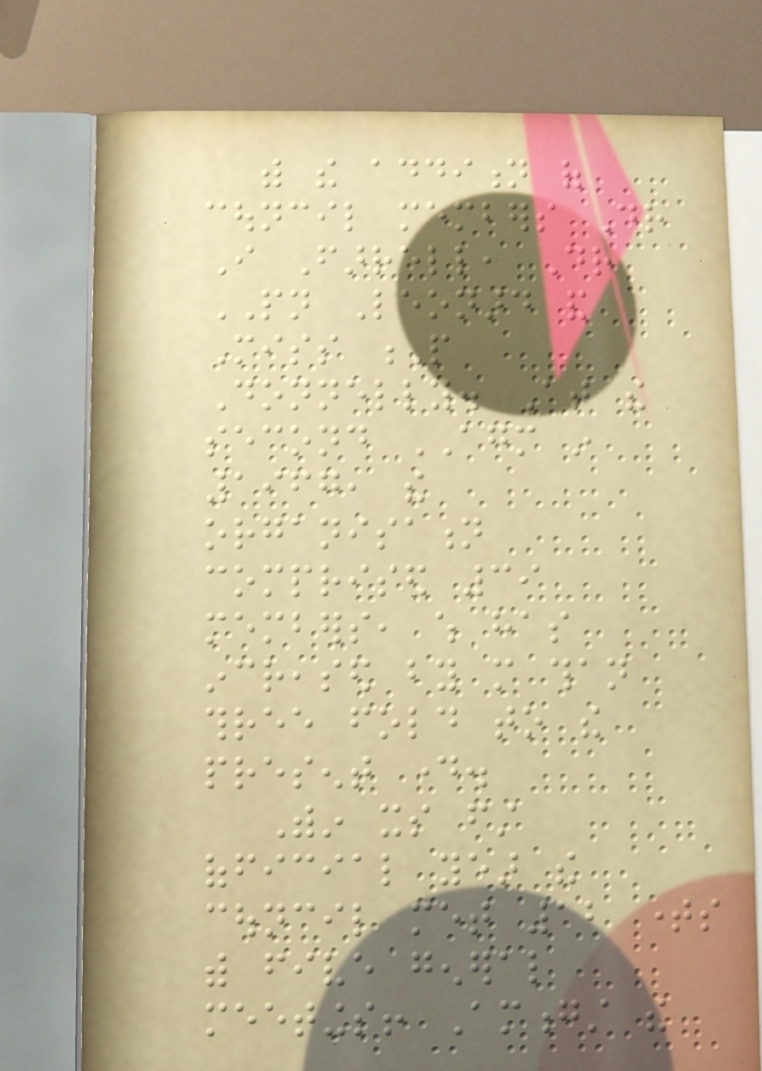with the addition of
council members Dr
I Farrell, Dr
PN Leonard and
Miss P
Donnelly. At the
second AGM in
1967, the
organisation
comprised 39
members, which has
increased by more than
three fold to the
present day.
Within its first
official year the
council met 12 times
with five general
meetings! Amongst the
